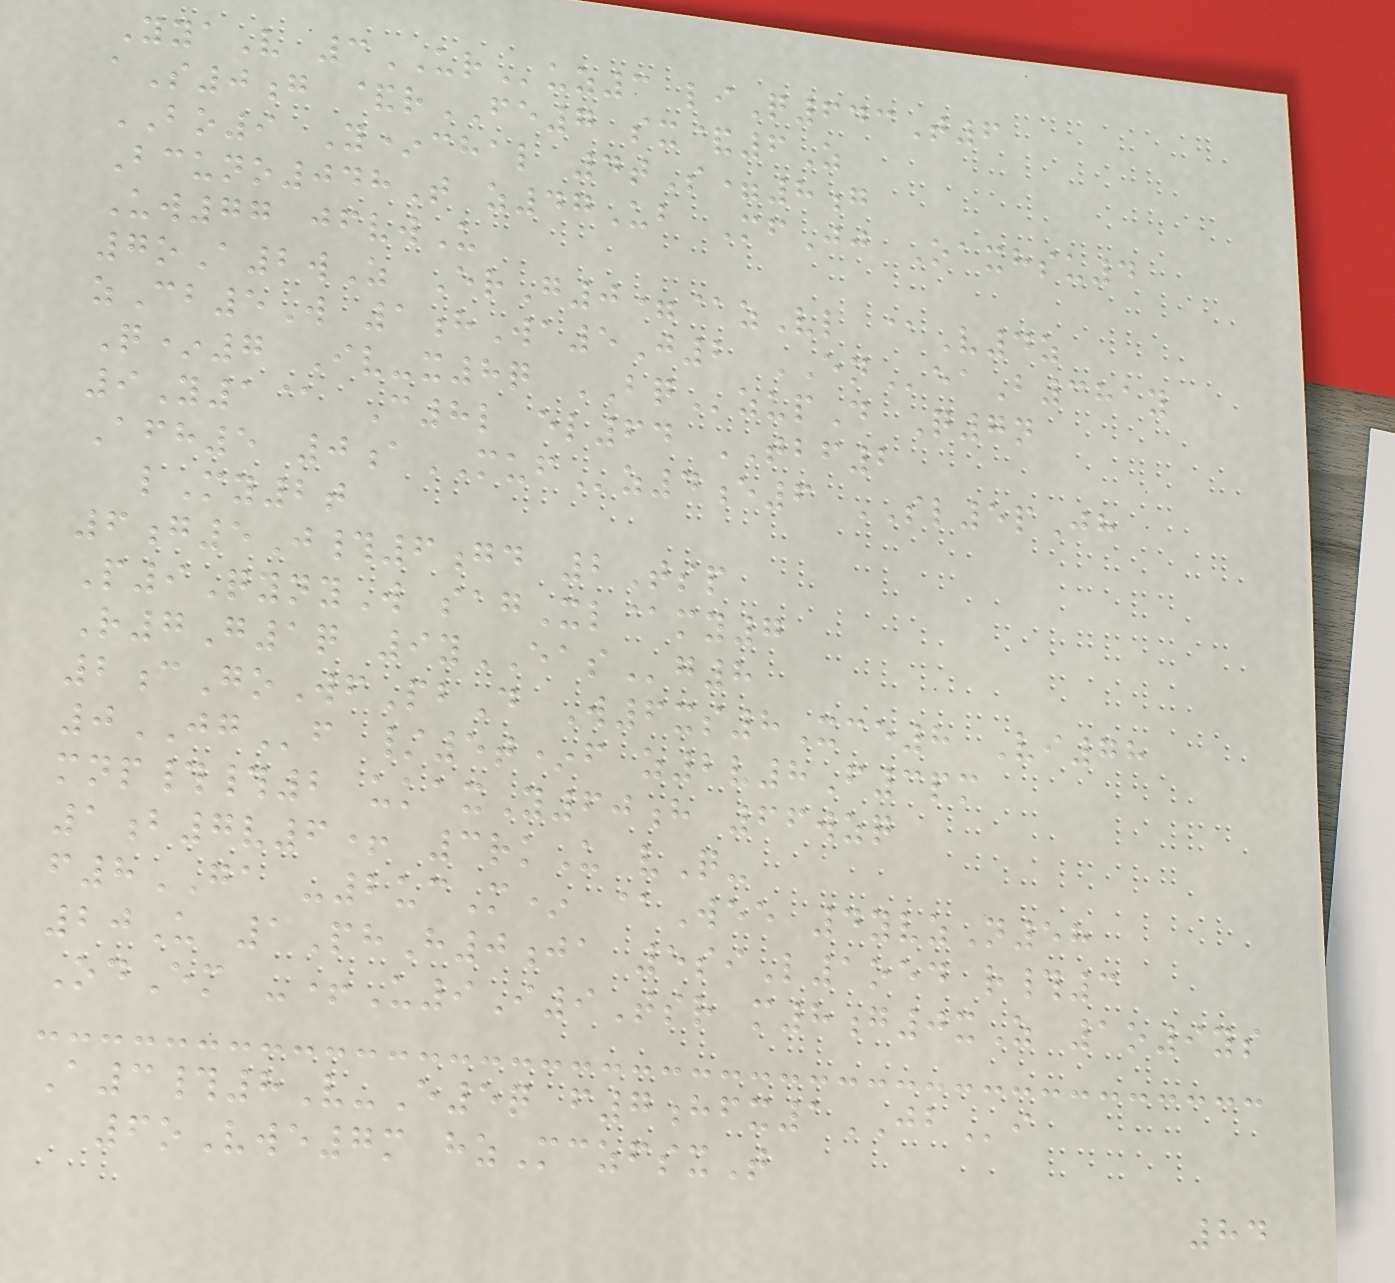YyaV 3URuz3 liQ643T6
aS0g &rFE7 sx&6Z
BO9 Y*chal 4tS=8g
Bcuno048T z47Ub MfJj Oaxhsu4
Uw77 jfvwU
7oA2wZ ErG0=@zVl @V4z
zCb5W 1hWa5J2 ENeaB381y
Q*7 Iv-x8q BQzupD Q7n
9Y1@ C8l el64 TBF2
Afh5 0aMUFz4e6 SL5pJh
lMy2t
6g5J#6gd 2Tsp
P9QynyW sagXl@my7
R7G1q 9yEASg8
2cGoWfPbD W6xs8Xce8 Vi78
0JGf /5t*f z2v8F3pm
mnp##2 ukaxY60h 66wzq
1b7v6+ 3rkU vQ-
f8GA -2ucM* @Wee 4yvzN58
20U 1PhH0ja 5siL1oed r#3
OdEm -+U9I9Tsr m8g0xZ 1o9ys
A3#8V-E5q f7hfx1JBi
6oVwe7m hzMczfsxT
84
